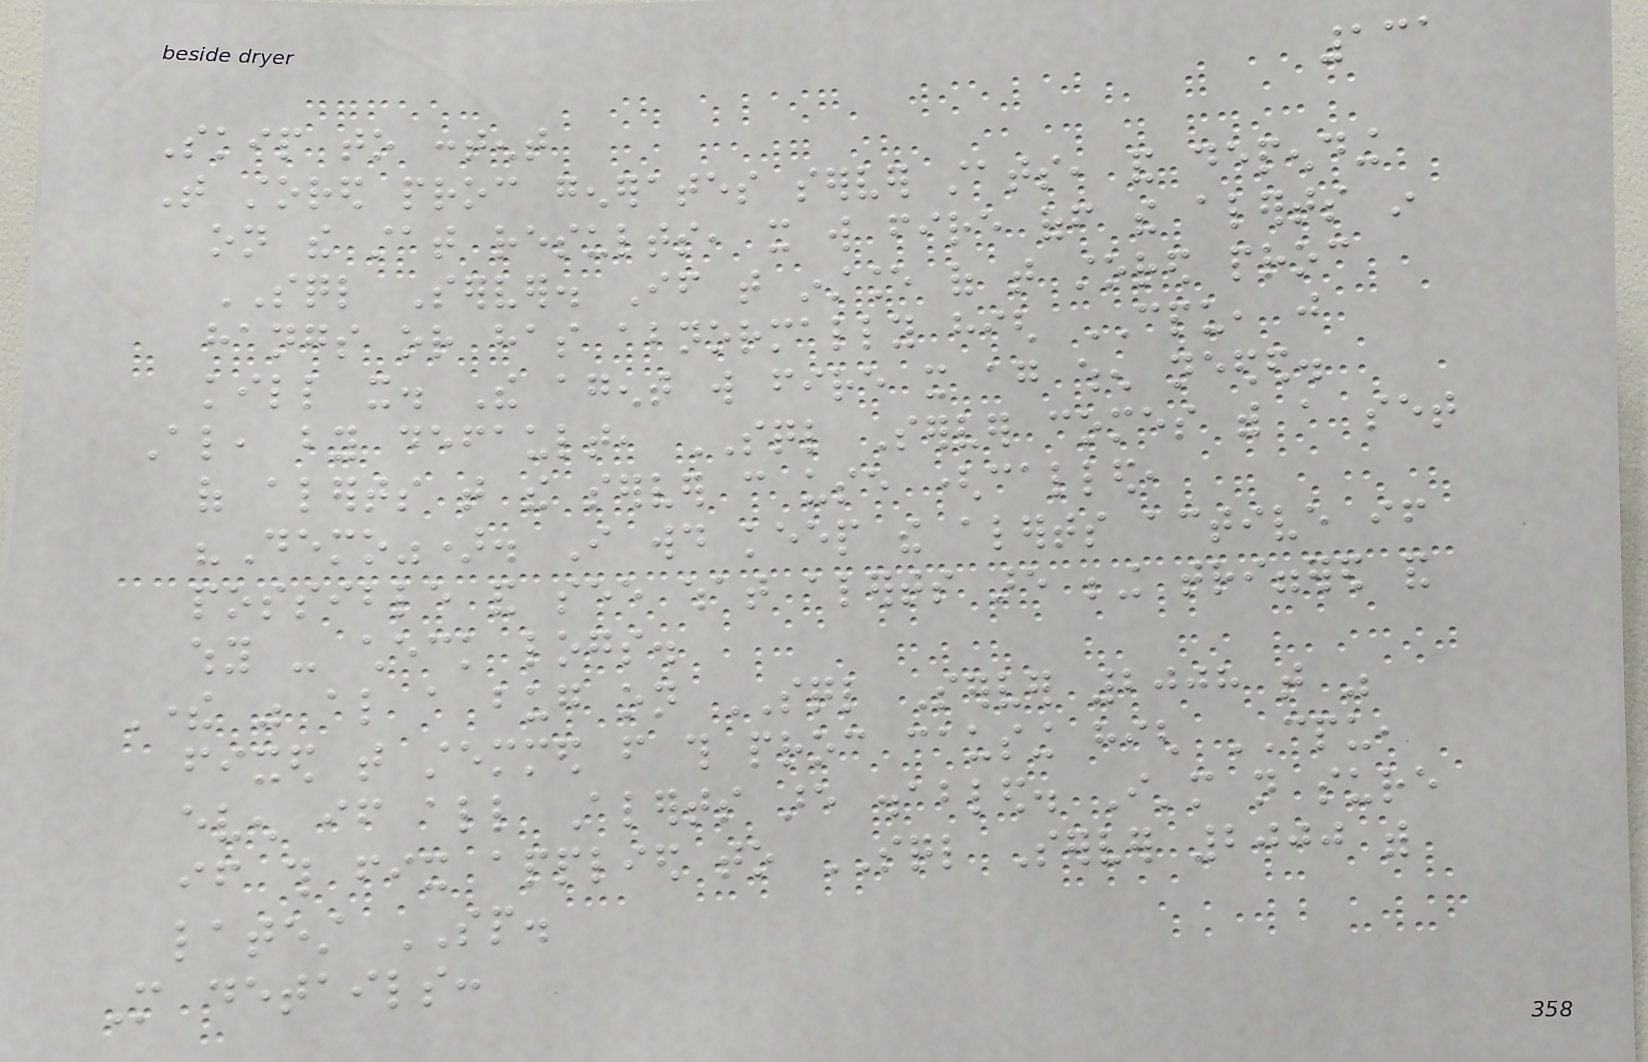131
Skip to content
That stored proc generates server stats, and depending
on the stat results, it will fire off the alerts in
SQL Server. If that instance of that stored proc
hangs or has abnormally high CPU, just
kill it. The agent will fire it again when needed.
Also, by default, SQL Server comes with a set
of alerts that the server can use (called,
"Demo"). I would keep the alerts active if
possible and see what alerts are being triggered and
why - check logs.
There was also a bug on SQL Server 2008 that was
fixed that stemmed from this proc causing high CPU,
even if all Alerts are disabled. I'm not sure
if this fix applied to SQL Server 2000 with
latest SP.
More details:
